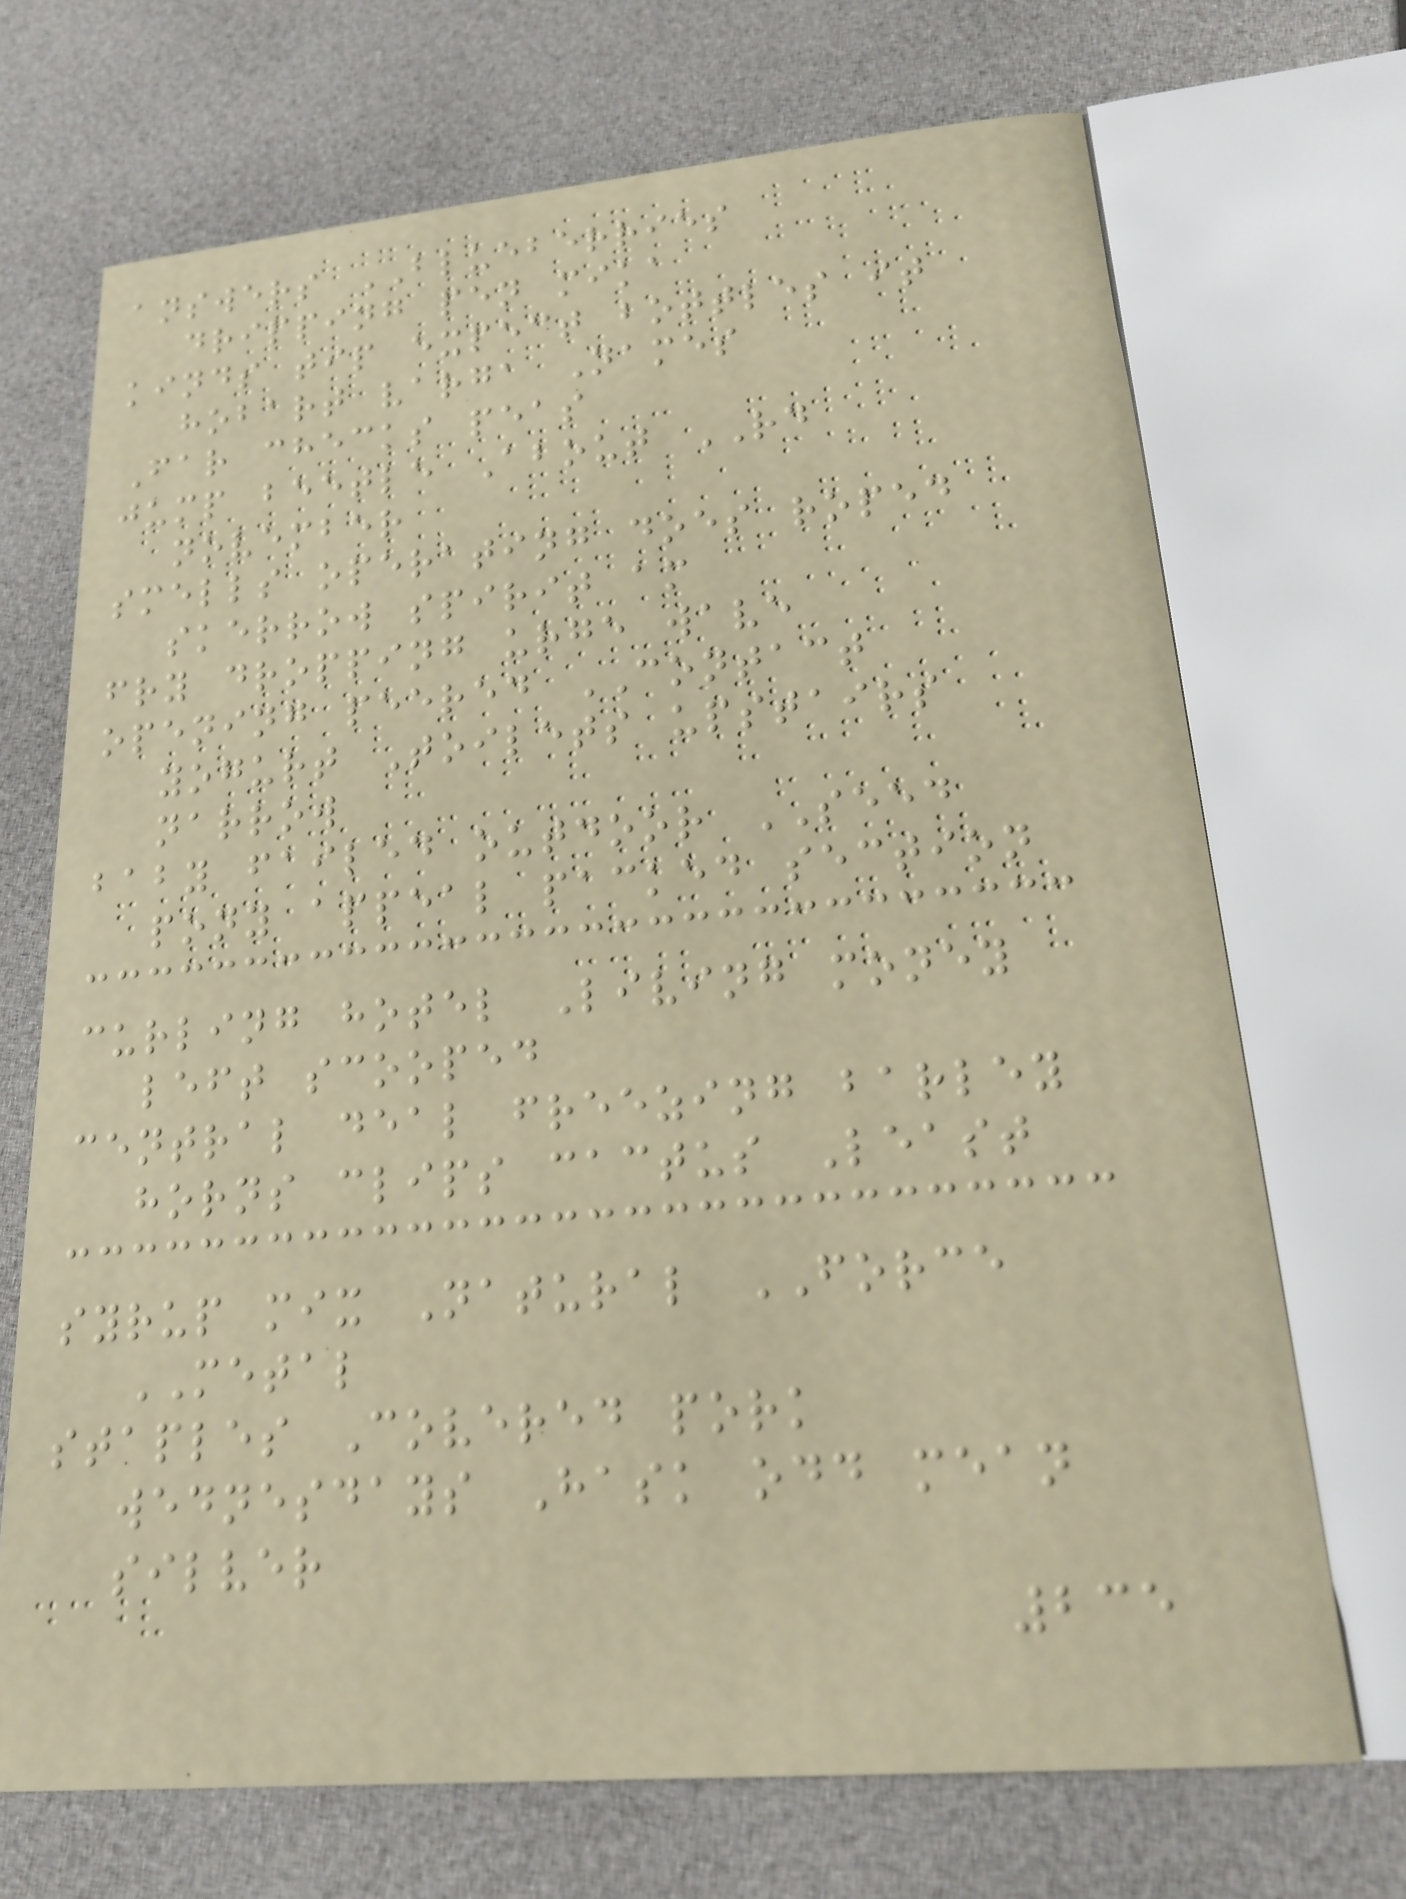answers BLUEBERRIES
dripping pen mika
kinds tip expect bottles it
hobart varga Names
Far checks peas
jump beetle About RD
november
smells operating does roped
skerrow spirit am
fry dropping urge wave
opening peered CONTACT
yogurt Toilets upstairs
narrow
baby failed outdoor SEED
pony appeal packed section
curling hotel Living money
left scooped
central deal freezing barley
horns clips cactus Least
syrup mix Natural FORCE
METAL
staples Covered pork
wednesdays Hask odd mean
silver
235
